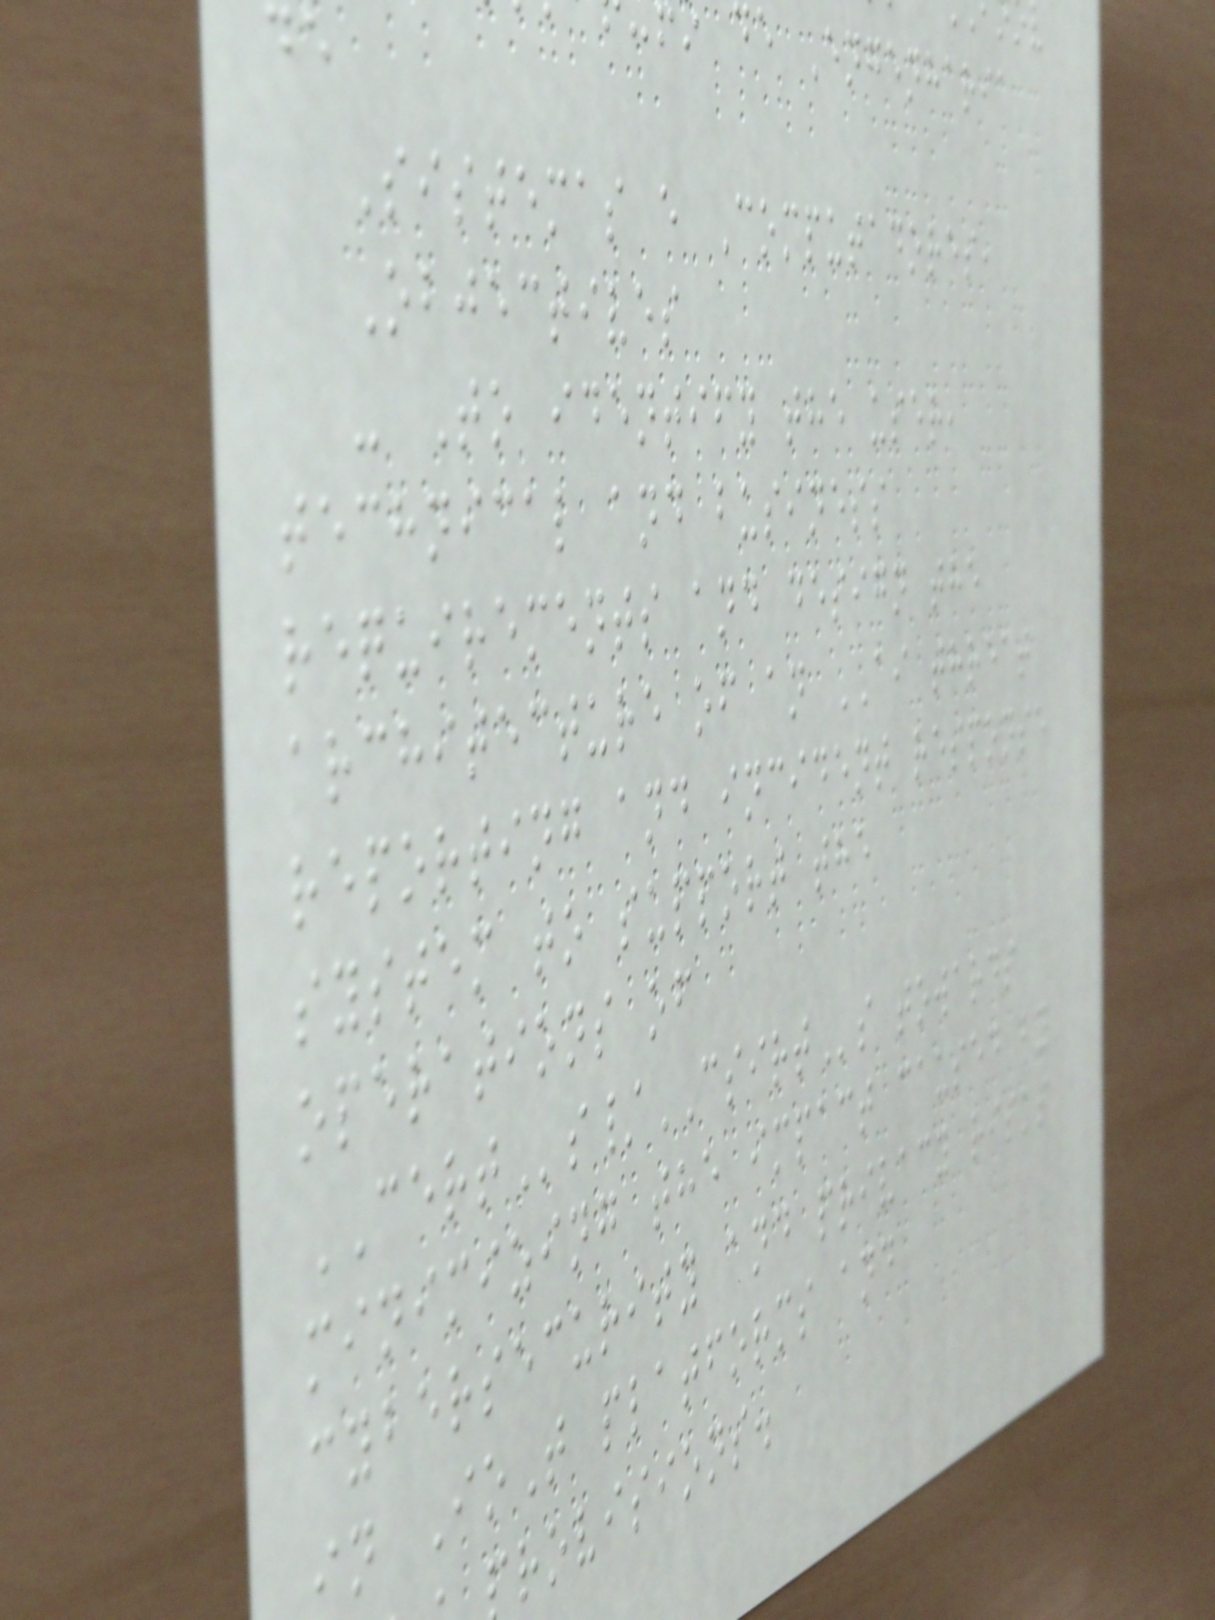de Engenharia
de
Sistemas e Computadores,
Objectives
- To identify the user,
technical and business
requirements and design the
architecture of an AI threat
reporting and incident response
system to support the
operations of
CERTs/CSIRTs towards
minimizing the impact caused by
cybersecurity and privacy risks
in IoT platforms and
rovisions.
